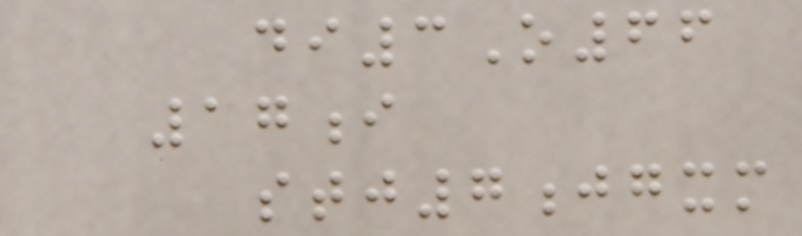di3O66
17i
stj7jgxm
